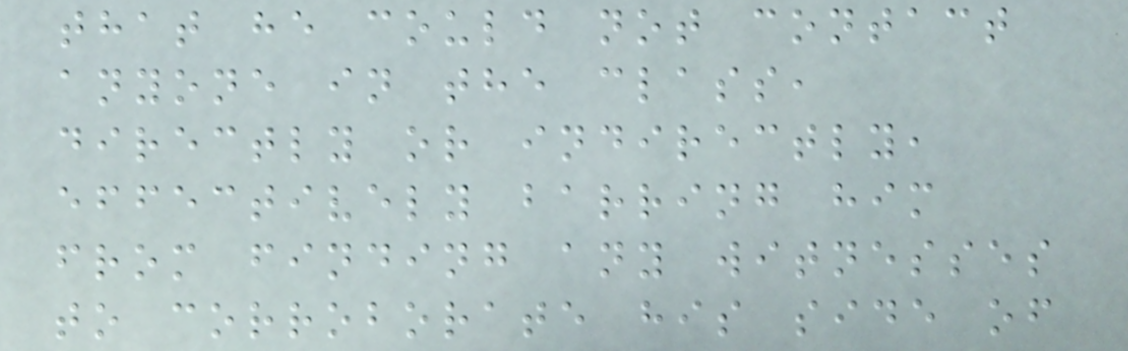that he could not contact
anyone in the class,
directly or indirectly,
effectively barring him
from finding any witnesses
to corroborate his side of
